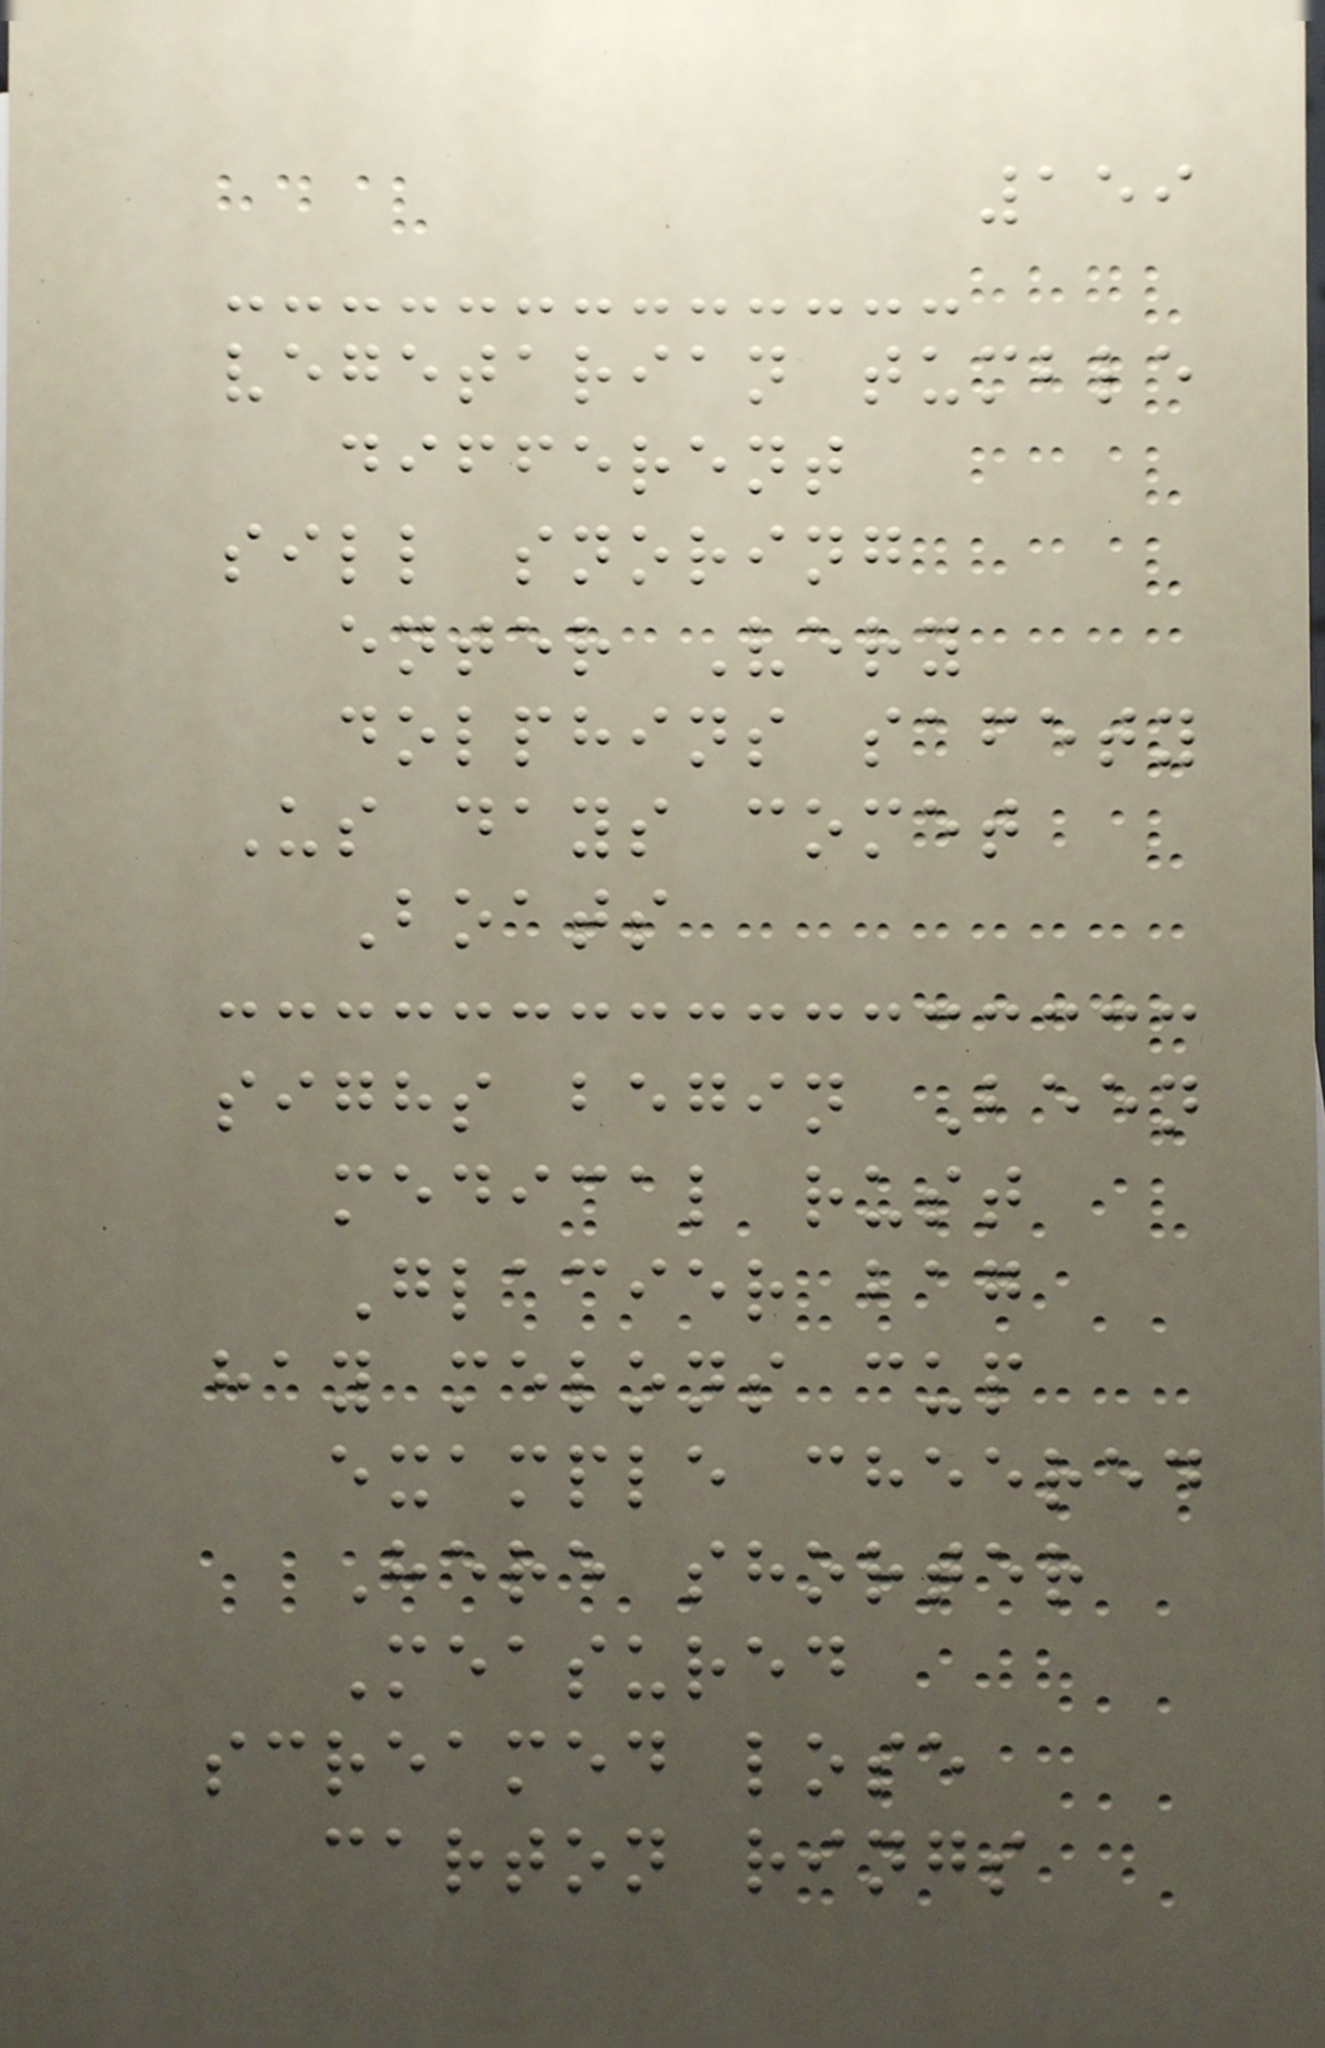159
vegetarian tumble
different
sill snoring
enter Very
dolphins safety
Us days comet
Boats
sighs begin Been
medical rust
Glacier bag
hay melons cup
example cheered
Here shorter
Measured
screamed lose
carton rings
